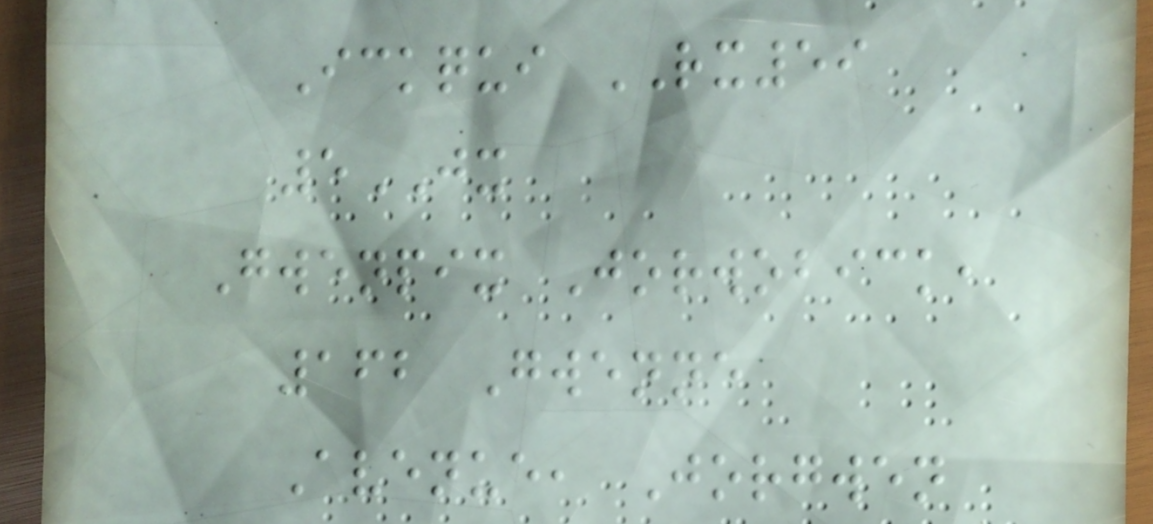Ickqui RX59
5JX
Gwenpix Jorwobick,
162 Gwenne
Avenue, Jorgwen
